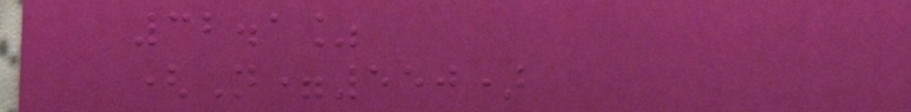32.1%
(N=550)
